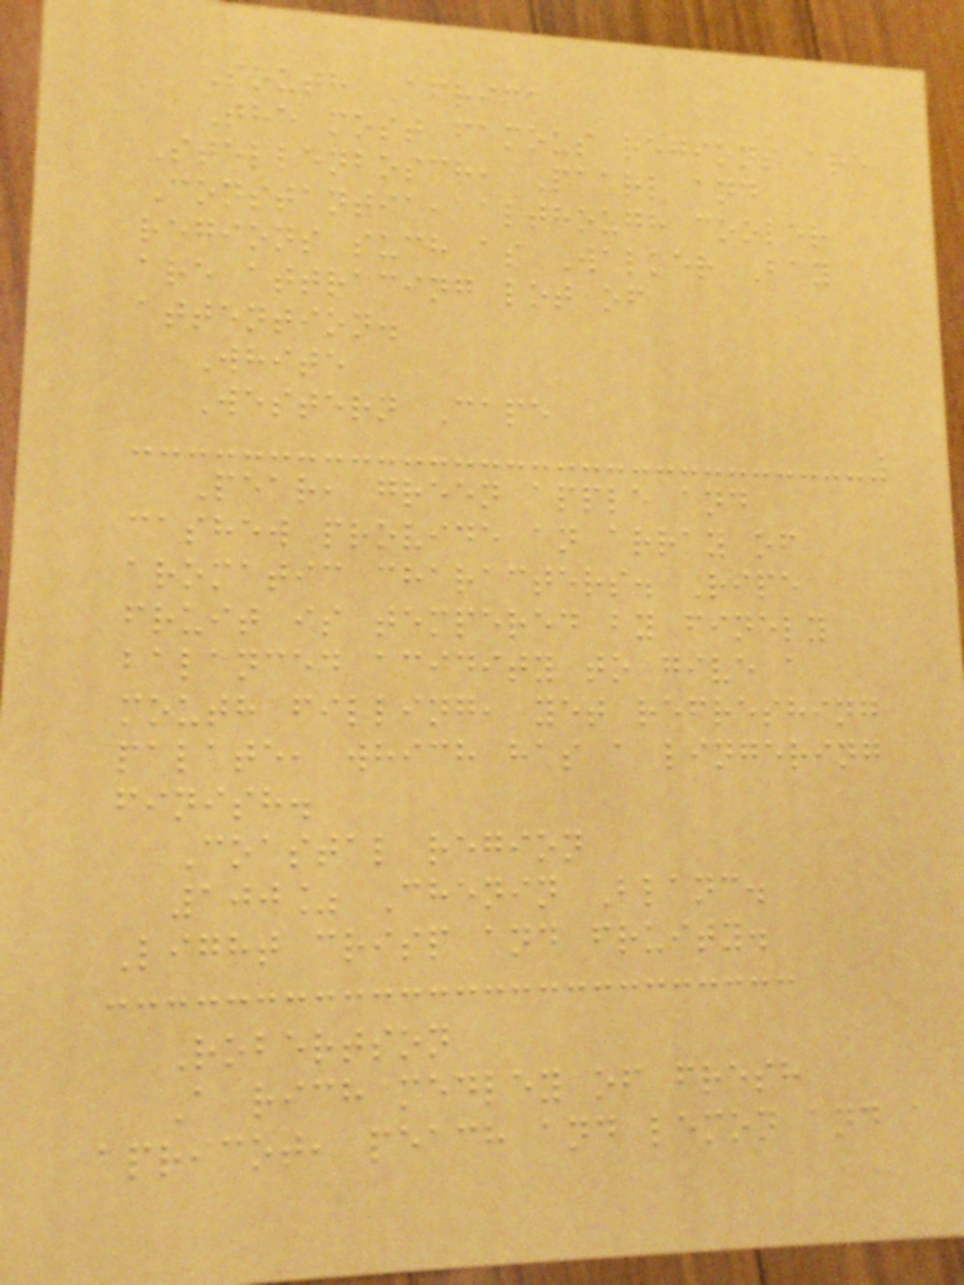South Africa
The most famous regions are
Stellenbosch, Paarl and
Constantia, although cooler
regions such as Walker Bay
are attracing lot of
attention.
White
Western Cape
Pear, green apple and
cashew provide an array of
aromatic characters. Ripe
fruit is tempered by finely
balanced acidity to give a
mouth filling, yet refreshing
palate, which has a lingering
finish.
Coastal region
100% Chenin Blanc.
Light crisp and fruity.
Robertson
A rich medley of fresh
apricot, peach and lemon and a
